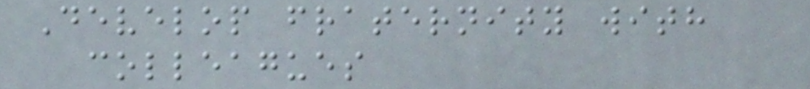Develop fraternity with
colleagues
